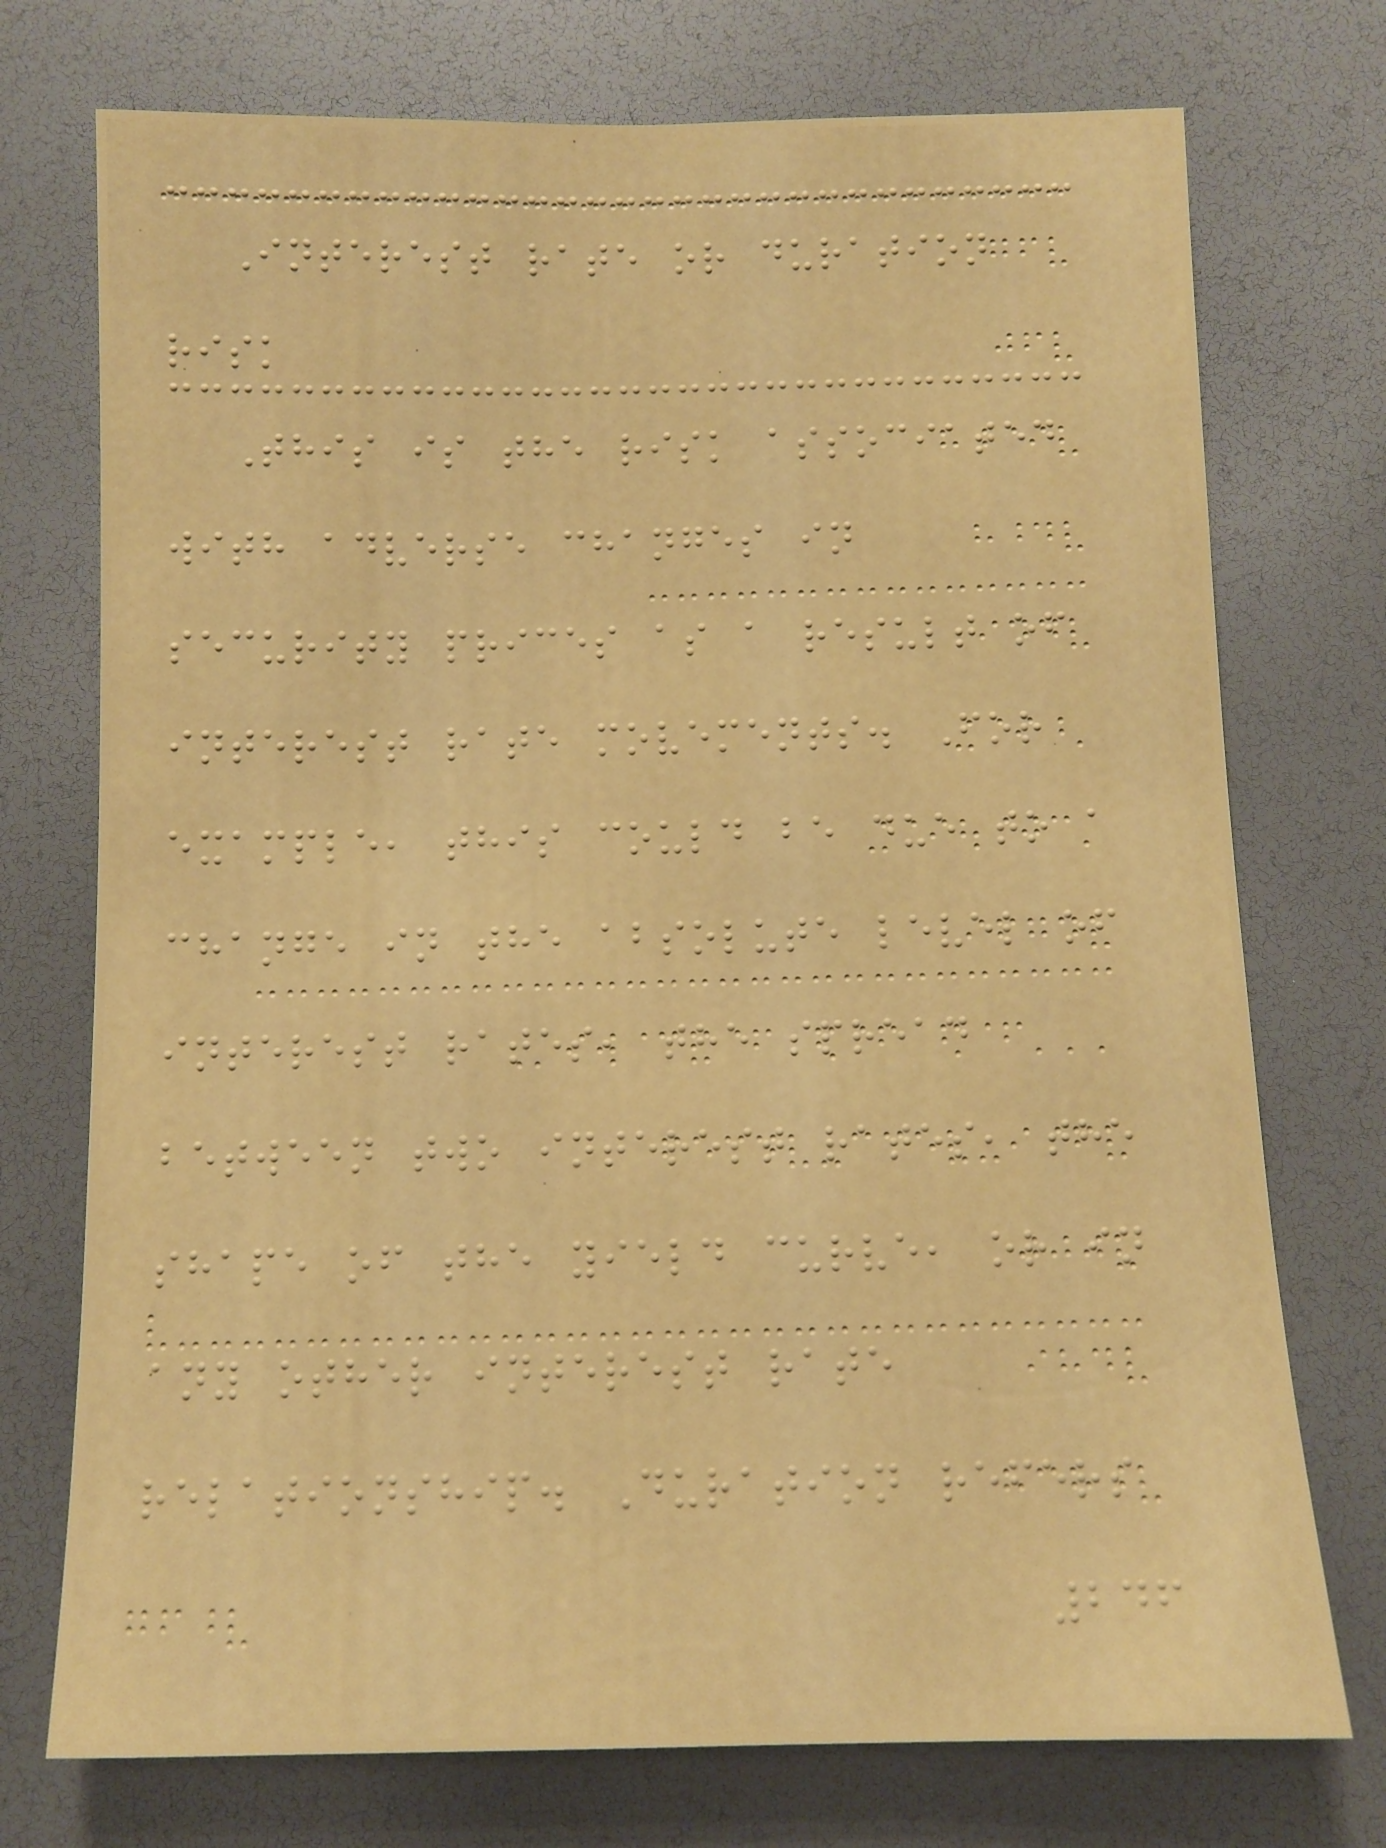Interest rate or duration
risk
This is the risk associated
with adverse changes in
security prices as a result of
interest rate movements. For
example, this could be due to a
change in the absolute level of
interest rates, the spread
between two interest rates, the
shape of the yield curve, or in
any other interest rate
relationship. Duration refers
246
